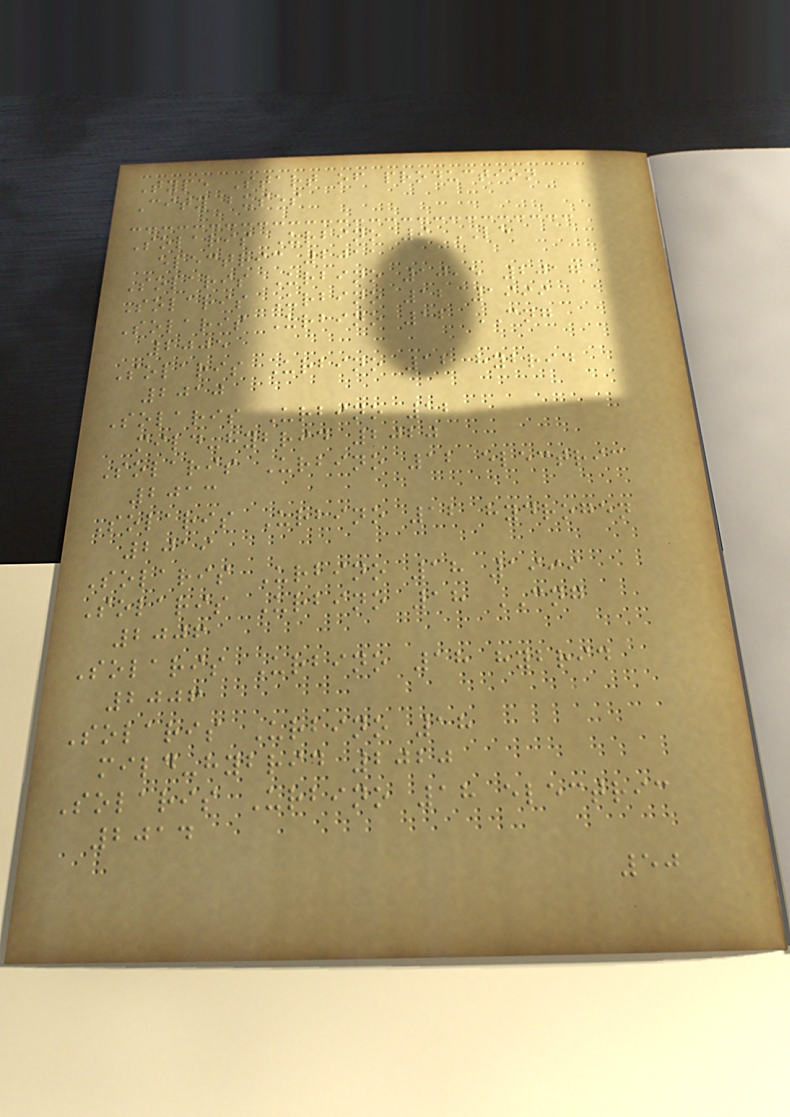Type Start of production
City buses
Solaris Urbino 9 LE
electric 2011
Solaris Urbino 10,5 2017
Solaris Urbino 12 1999
Solaris Urbino 12 CNG
2005
Solaris Urbino 12 hybrid
2010
Solaris Urbino 12
mild-hybrid 2020
Solaris Urbino 12 electric
2013
Solaris Urbino 12 hydrogen
2019
Solaris Urbino 18 1999
Solaris Urbino 18 CNG
2006
Solaris Urbino 18 hybrid
2006
Solaris Urbino 18
mild-hybrid 2020
Solaris Urbino 18 electric
2014
50
